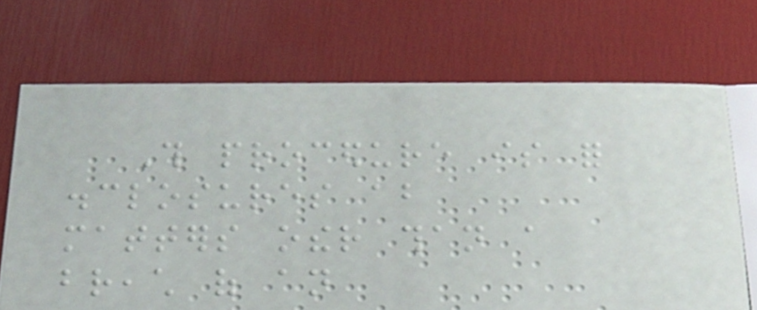This procedure is for
disclosures about
matters other than a
breach of an
